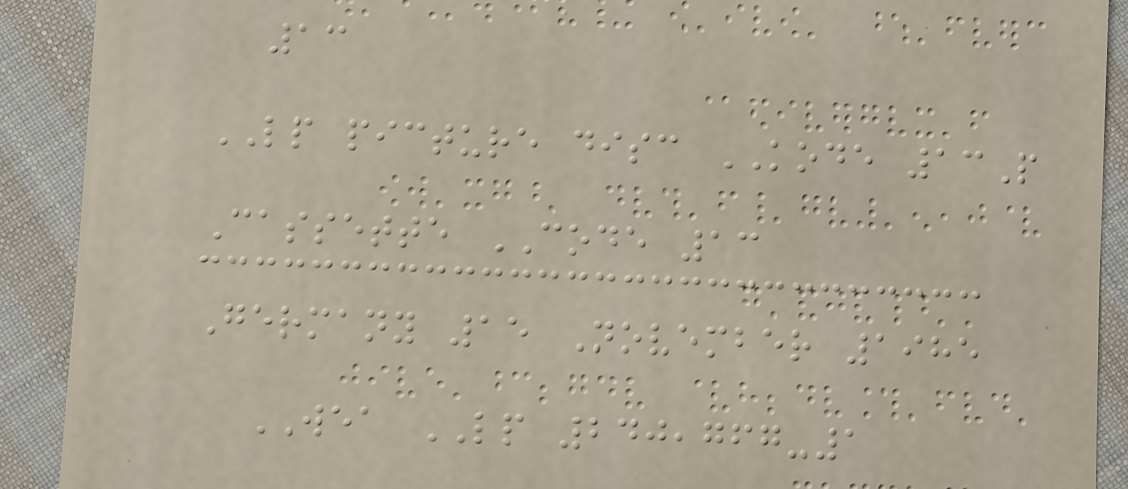13
LP picture disc KODE 13P
Cassette CODE 13
Germany 15 November 1985
WEA LP 240,767-1
